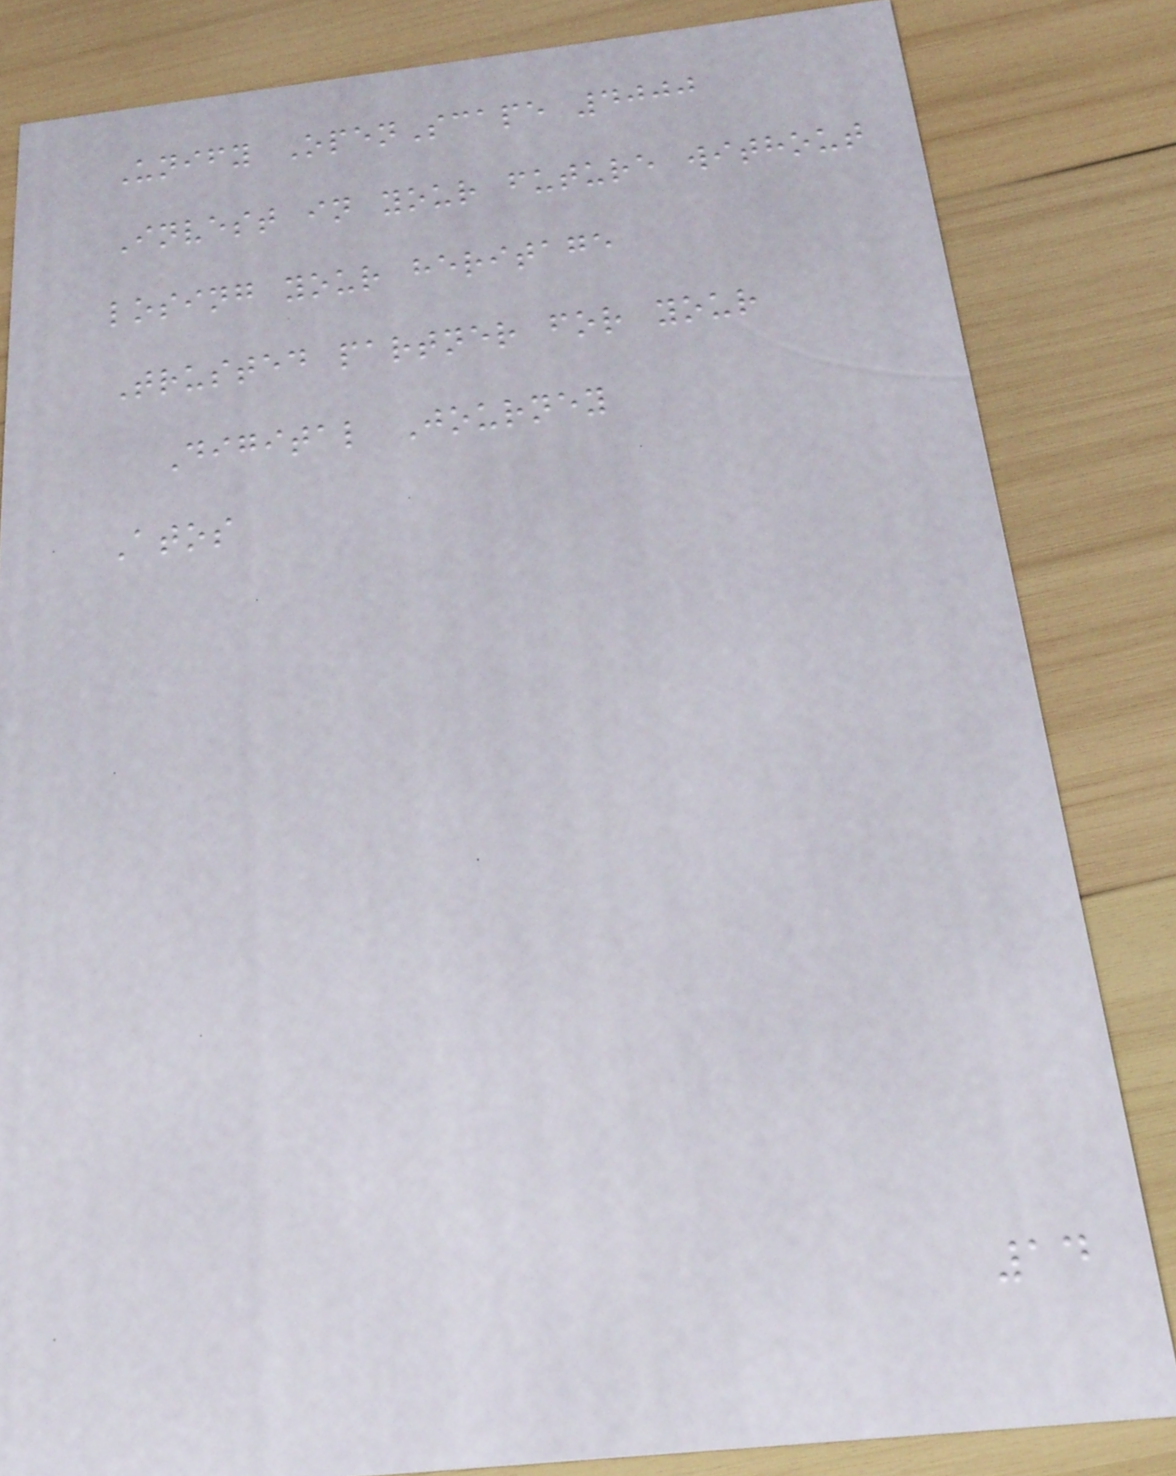Unify OpenScape 4000
Invest in your future without
losing your heritage
Trusted partner for your
Digital Journey
Atos
14
